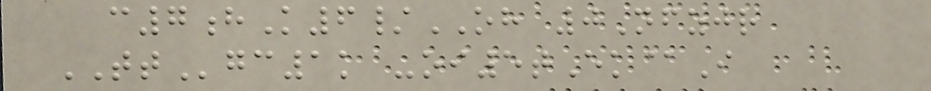c7hK6/OH 0Nfzjr
TTgc1k -oi5tEk@I
